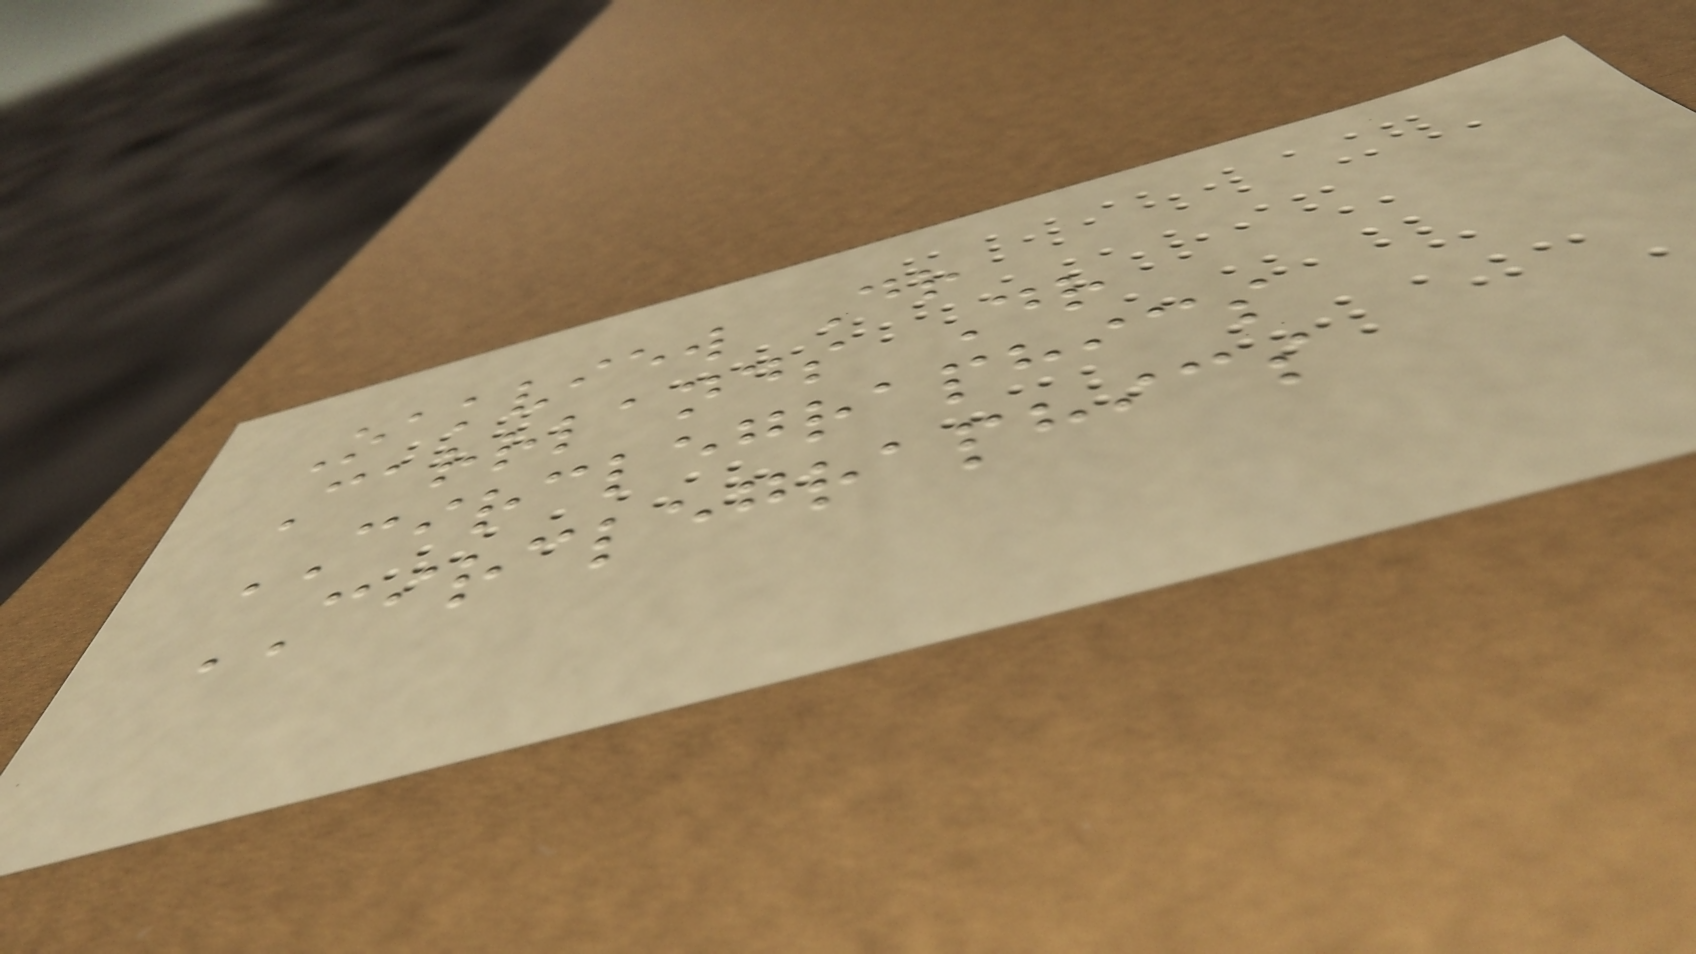Oakview Dr
Carrlands Dr
CIRCLEGRAPHICS
CIRCLEGRAPHICS
